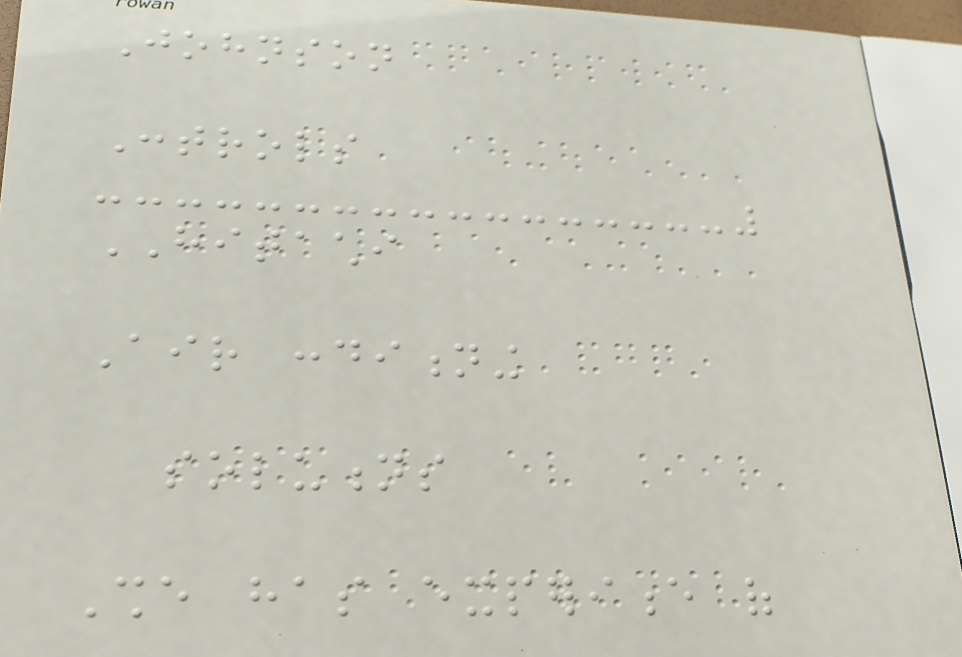Johnson
Controls
HITACHI
Air conditioning
solutions
She has experience of
